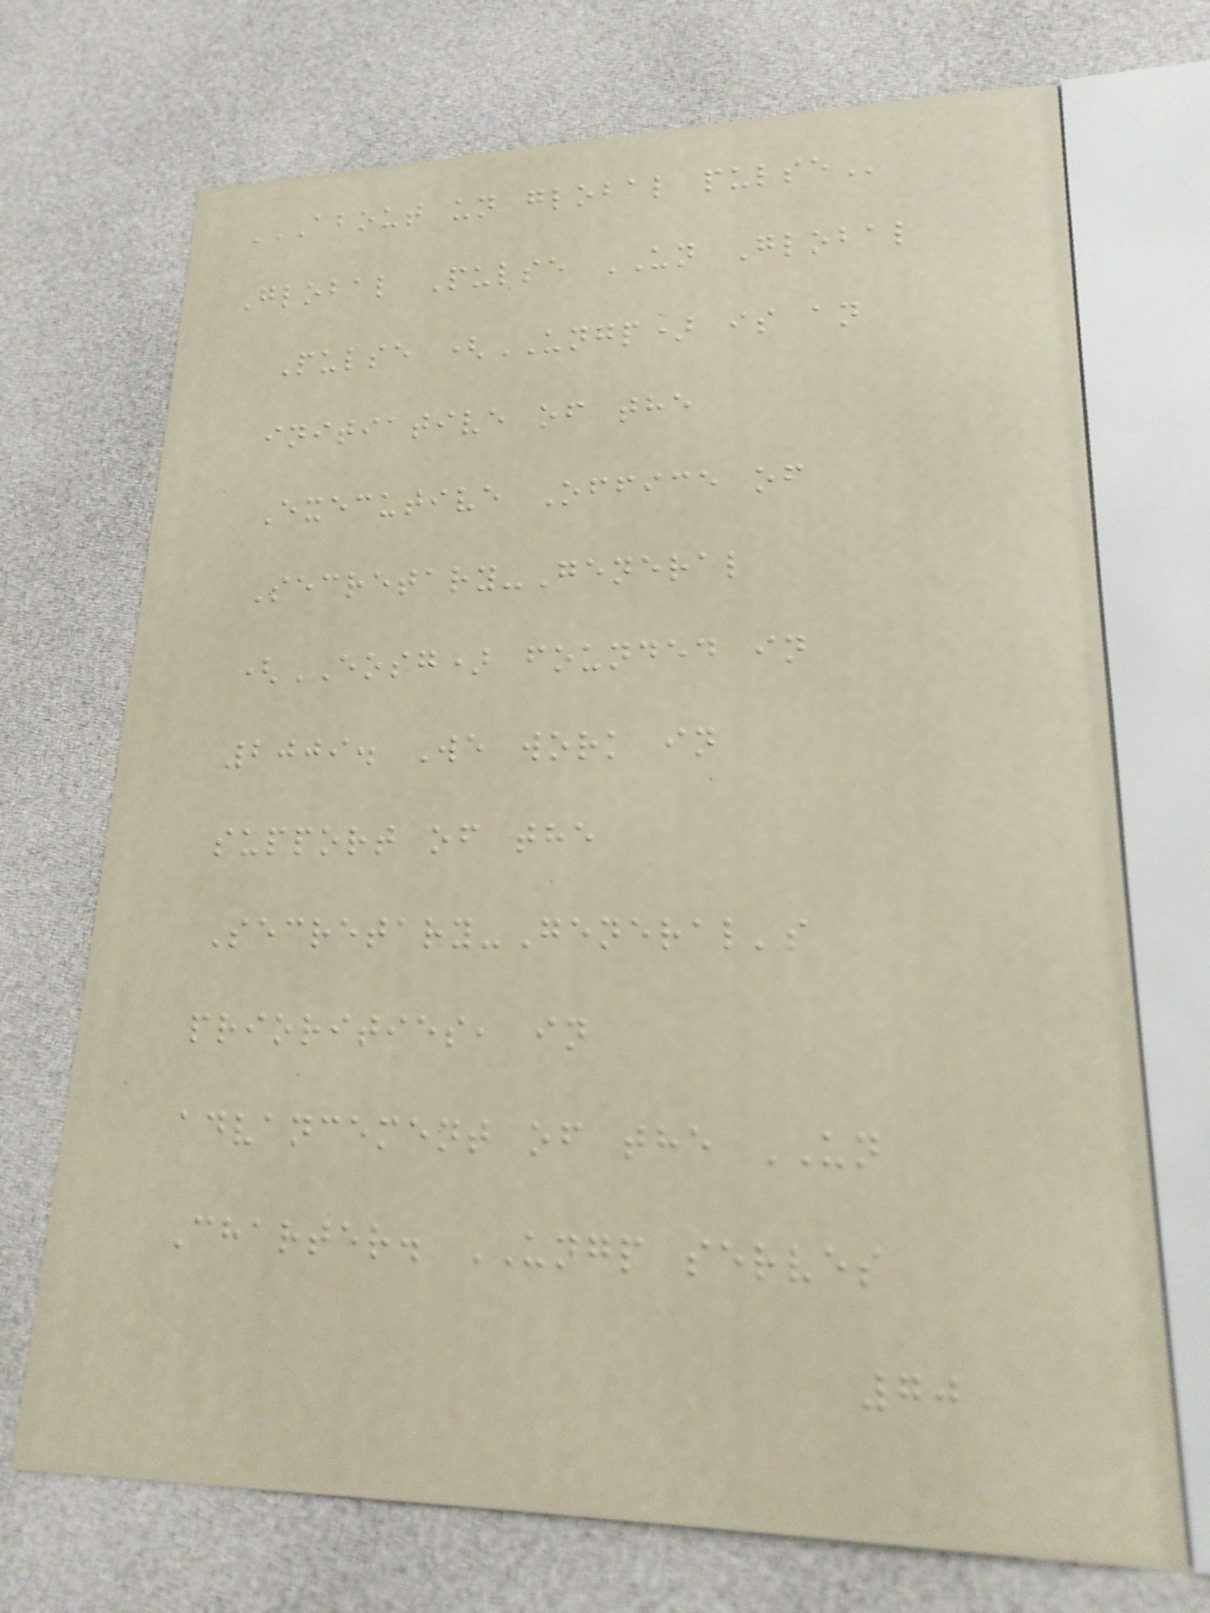ABOUT UN GLOBAL PULSE
Global Pulse UN Global
Pulse (UNGP) is an
initiative of the
Executive Office of
Secretary-General
(EOSG) founded in
2009. We work in
support of the
Secretary-General's
priorities, in
advancement of the UN
Charter. UNGP serves
70
